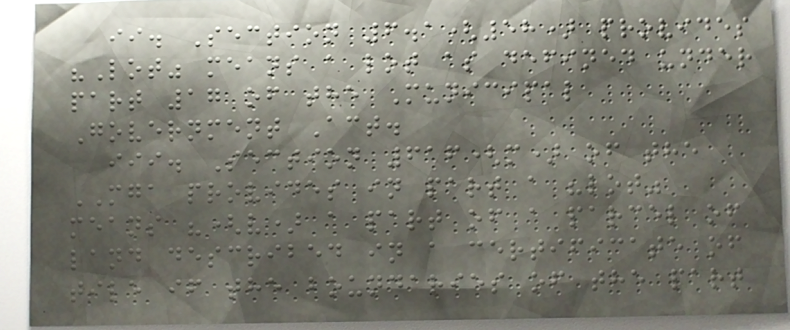ii. Section 6.1(58) provides
"Lot" means a lot as defined under
part 17 of the Municipal
Government Act.
iii. Section 616(m) of the
MGA provides in part a "lot"
means "(v) a part of a parcel of
land described in a certificate of
tile if the boundaries of the part
